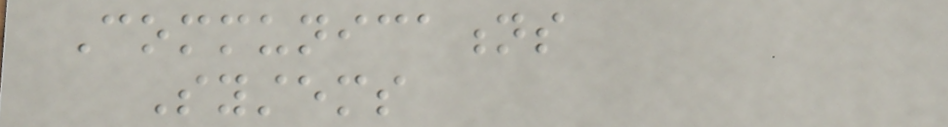Communications
Systems
